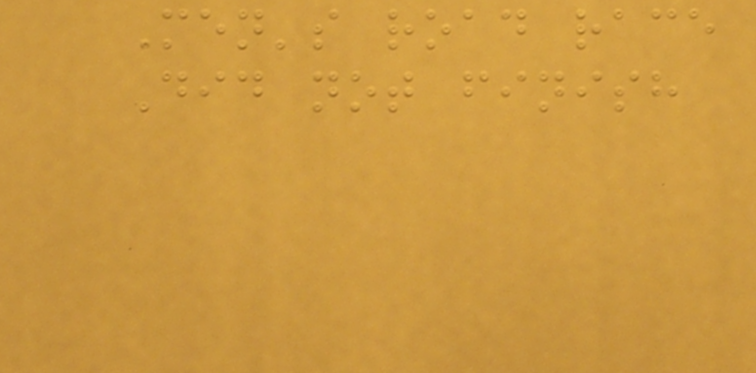Men's road race
Did not finish
